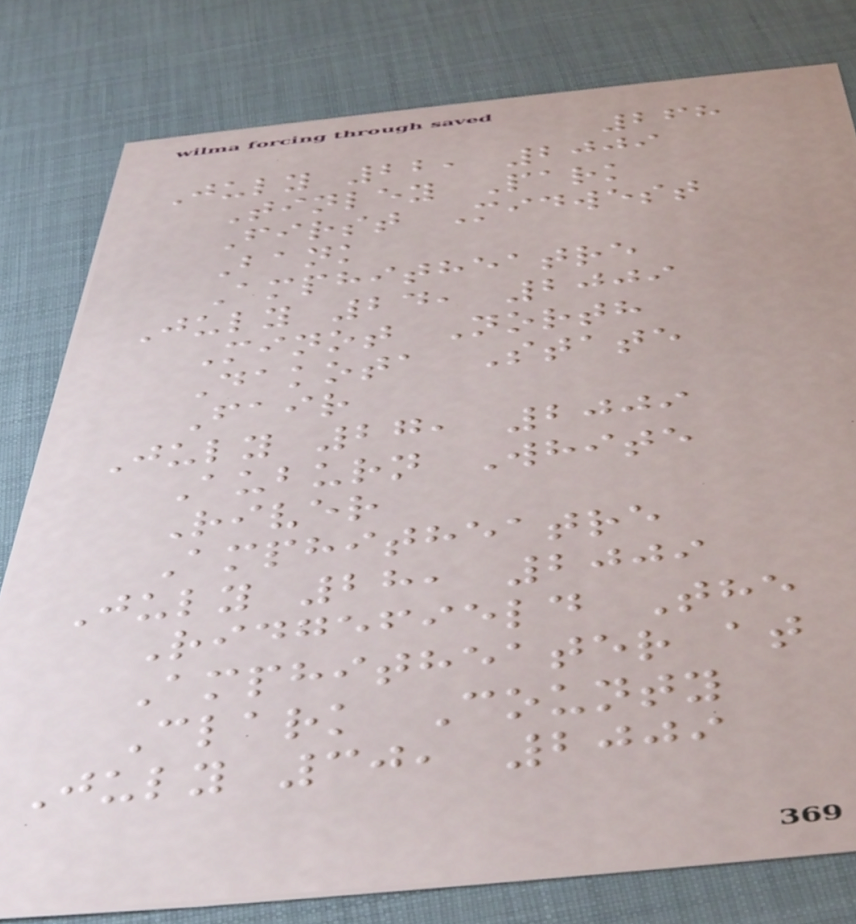268
July 22, 2009
Tinley Park
First Midwest
Bank
Amphitheatre
July 24, 2009
Minot North
Dakota State
Fair
July 27, 2009
Auburn White
River
Amphitheatre
July 28, 2009
Ridgefield The
Amphitheater at
Clark County
July 30, 2009
